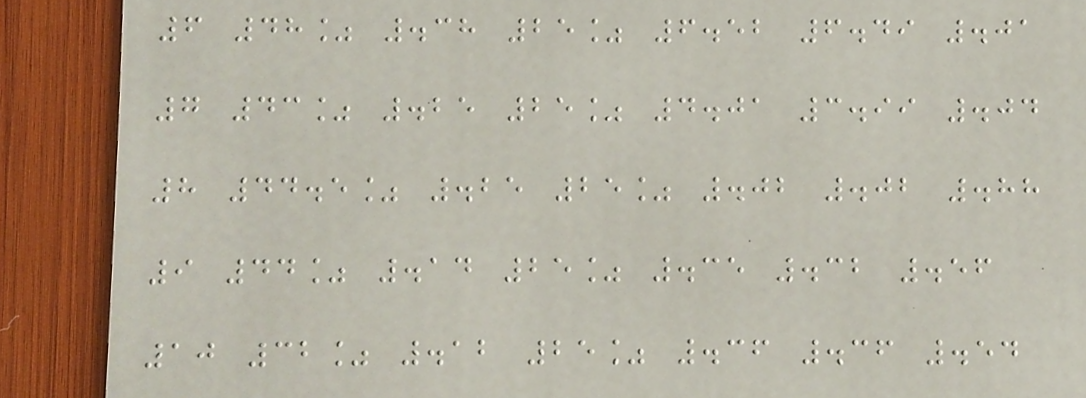6 48% .38 25% 6.52 6.49 .01
7 43% .25 25% 4.01 3.99 .04
8 44.5% .25 25% .02 .02 .88
9 44% .14 25% .35 .32 .56
10 32% .12 25% .36 .36 .54
